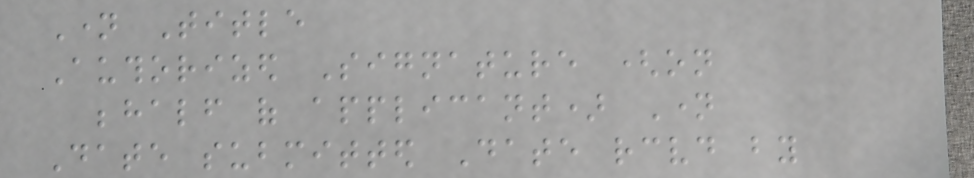Name Title
Authorized Signature (on
behalf of applicant) Name
Date submitted Date received by
